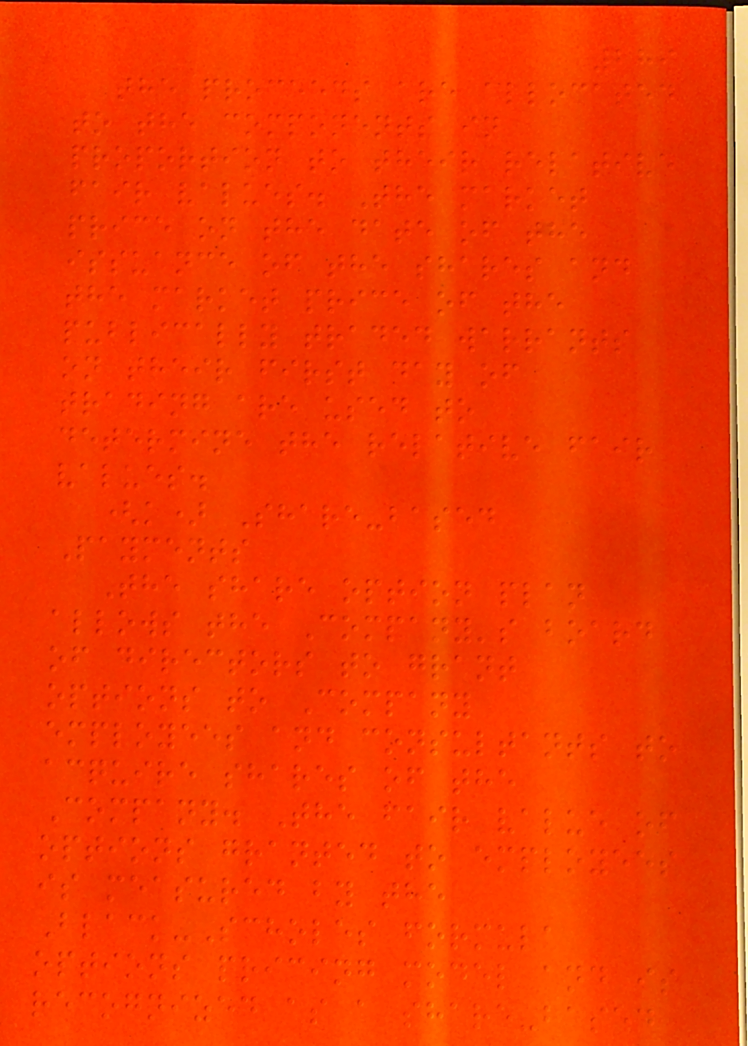289
the proceeds are allocated
to the components in
proportion to their relative
fair values. The market
price on the date of the
issuance of the shares and
the market price of the
publically traded warrants
on their first day of
trading are used to
determine the relative fair
values.
(k) Share-based
Payments
The share option plan
allows the Company's board
of directors to grant
options to Company
employees and consultants to
acquire shares of the
Company. The fair value of
options granted to employees
is measured by the
Black-Scholes formula
options pricing model and is
recognized as a share-based
